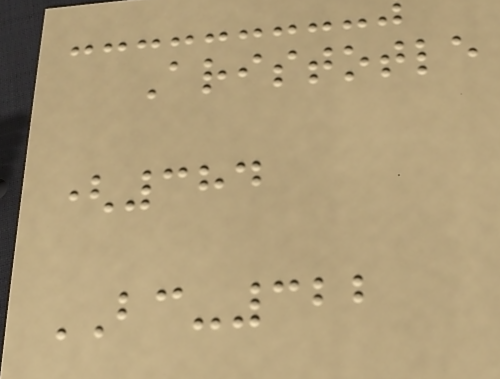Aristotle
(384
BC-322
